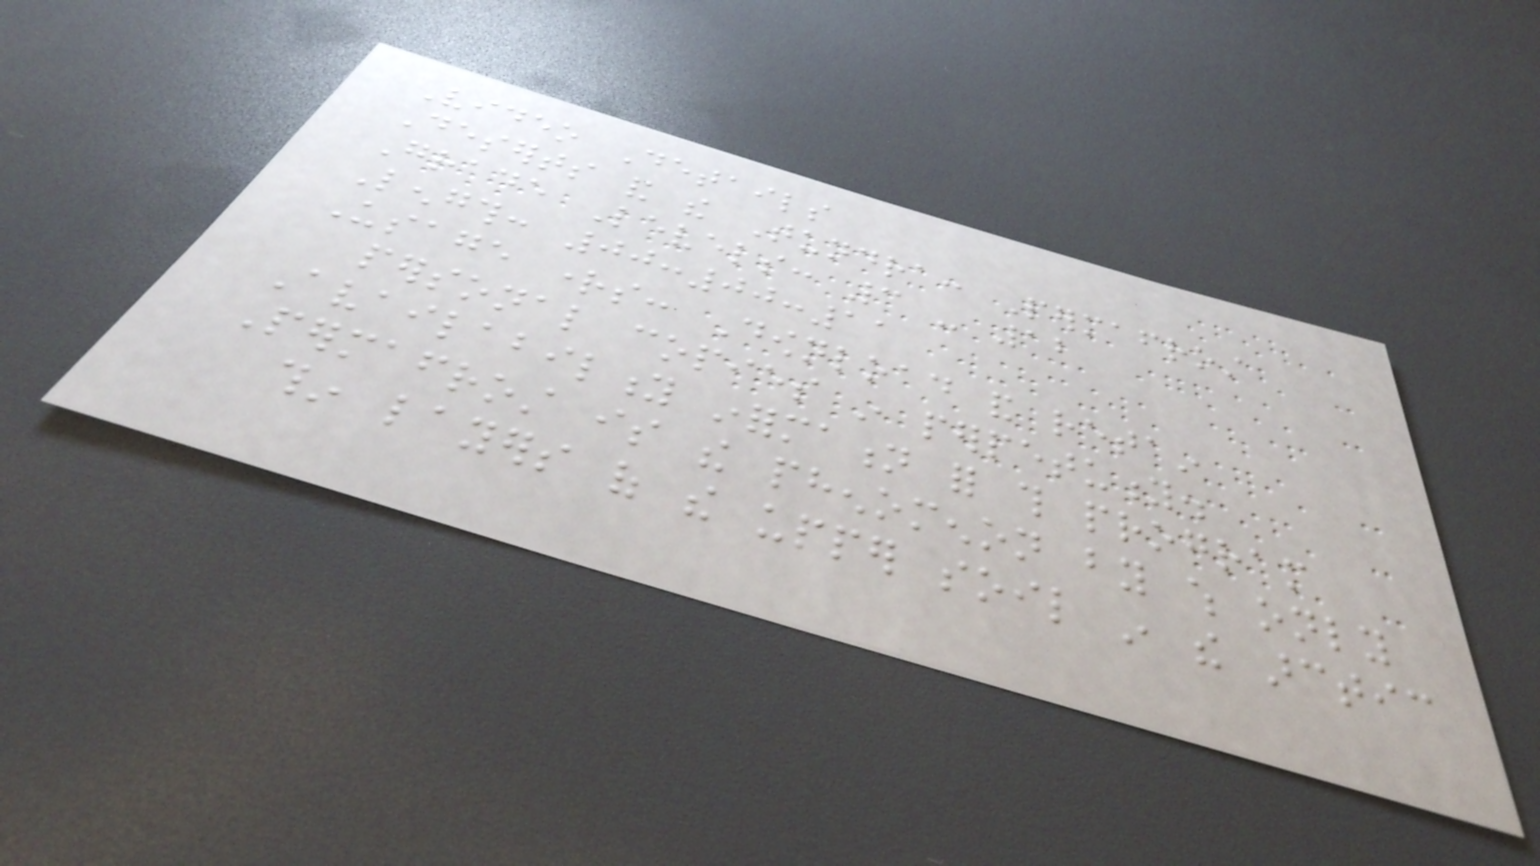Video Details
Deserts and the Tundra: Permafrost
Grade Levels: 3 - 12
Length: 00:00:11
Usage rights: Download and retain
personal copies in perpetuity.
Availability information for this program
Permafrost is the phenomenon by which only
thin layers of the upper soil in the arctic
